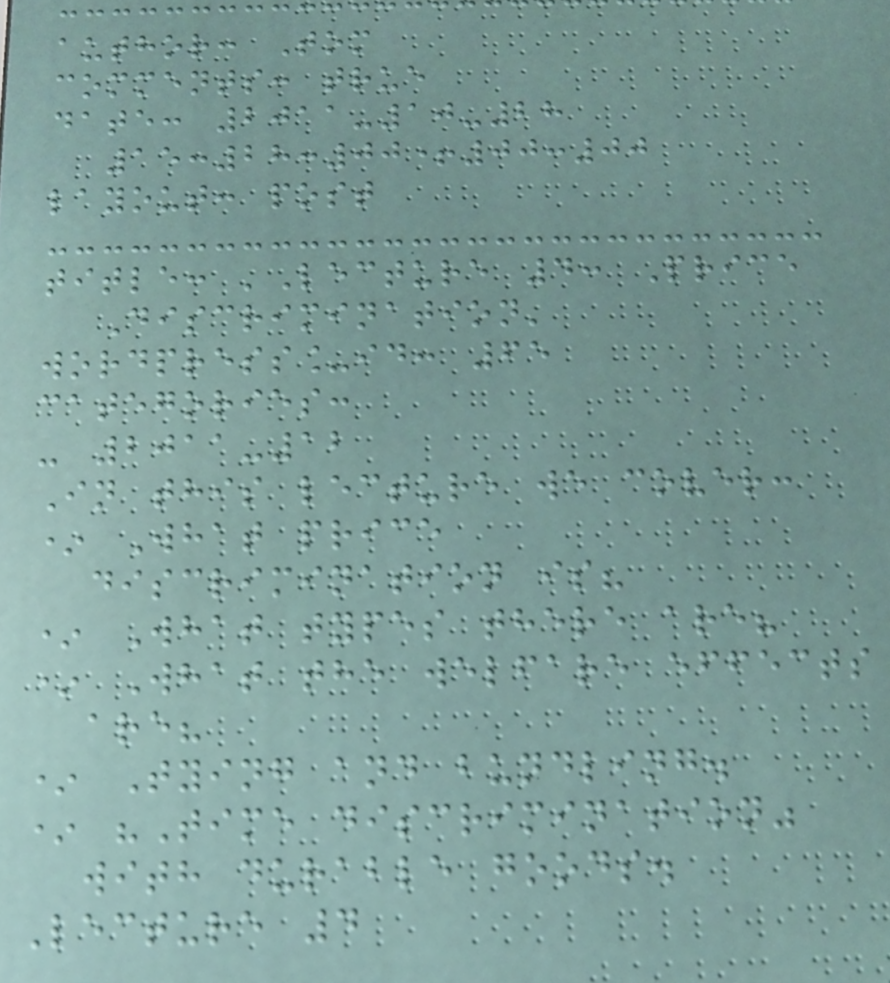author: Tom
comments: true
date: 2011-10-28
15:28:00+00:00
layout: post
title: 'Lecture 4: Price
Discrimination'
wordpress_id: 65
categories:
- 2011-12
In this lecture we cover:
* What price
discrimination is?
* What types there are?
* What the welfare effects
are?
* Tying and bundling.
* "Time discrimination"
with durable goods.
Lecture 4
